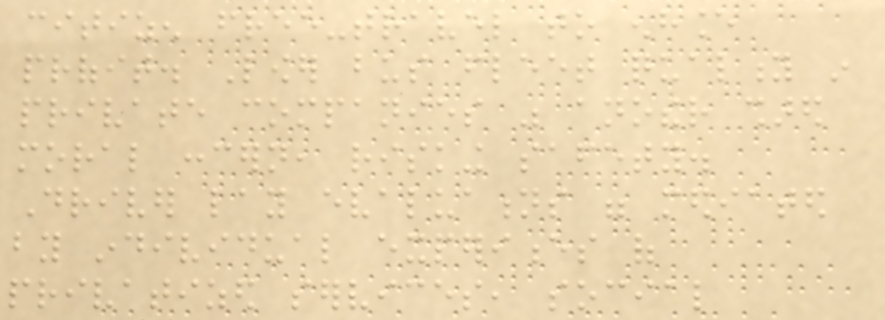citizen free-travel to enhance
profit. Lower bus fleet quality in
private companies was another shared
moral concern, risking safety.
Driver lay evaluations were mediated
by individual experiences of
privatized services, social
